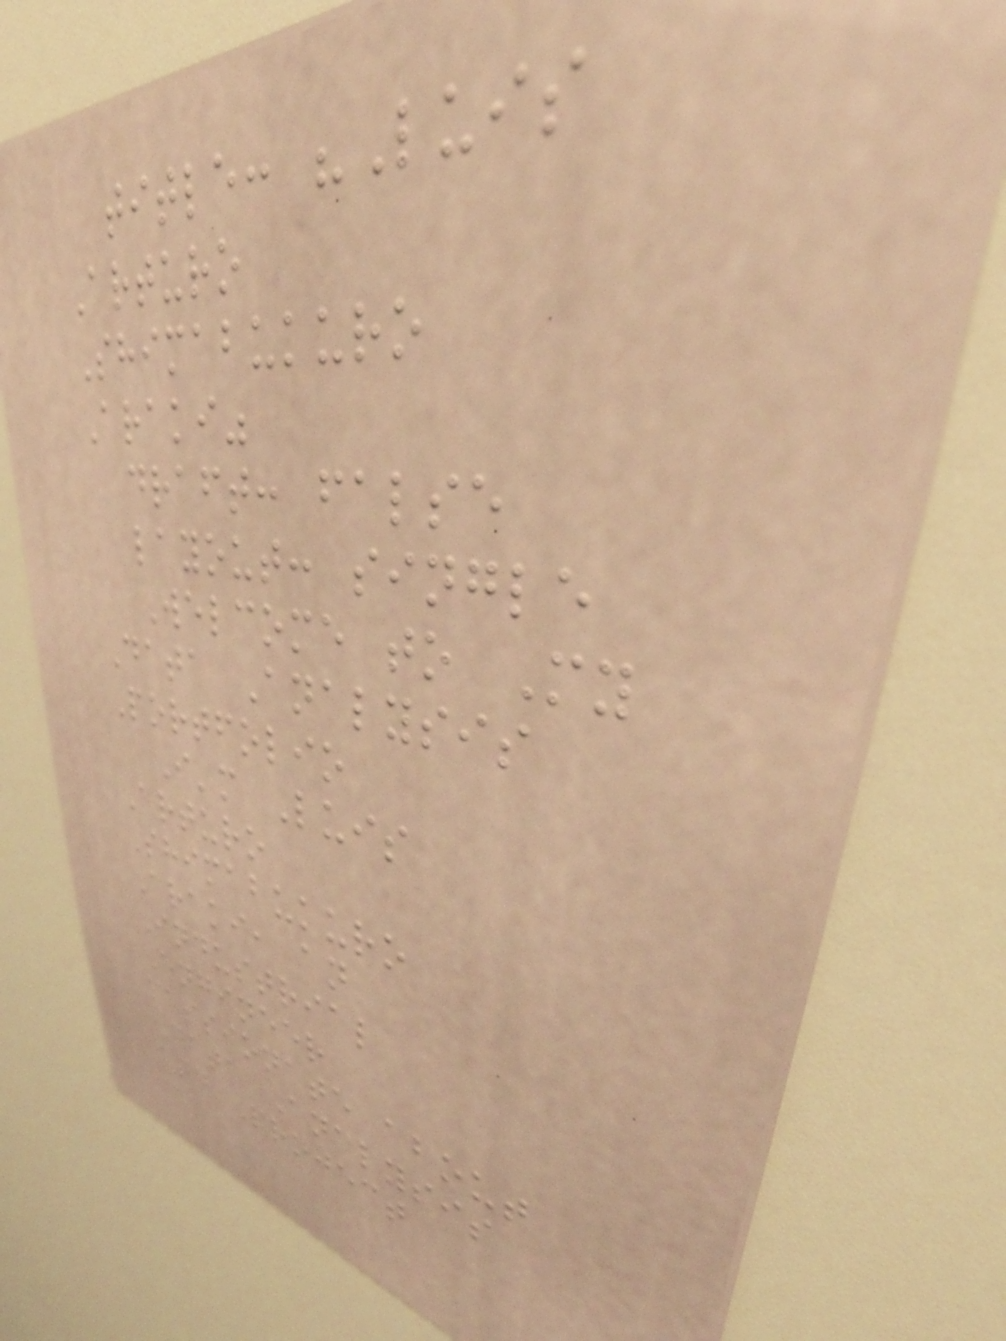title: "Luis
Arturo
Shimabukuro
Araki"
draft: false
layout: single
Welcome to My
Data Analysis
Portfolio
I'm Luis
Arturo
Shimabukuro
Araki, an
Industrial
Engineer
passionate about
Data Analysis
and Project
